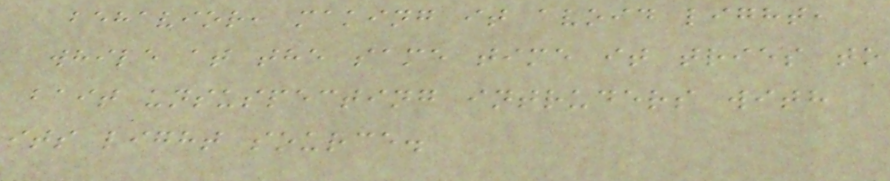behavior, making it avoid light,
while at the same time it tries to
bait unsuspecting intruders with
its light source.
